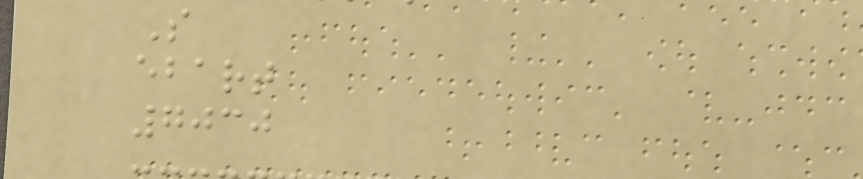S
ebart
7030
